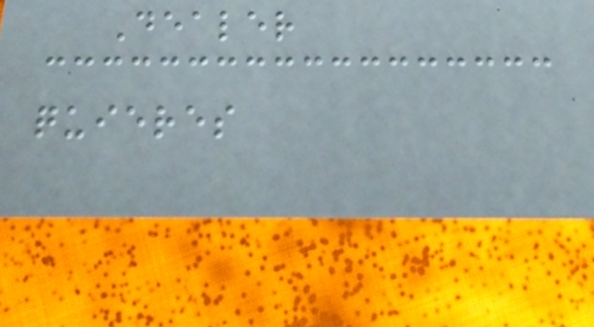Dealer
quieres
